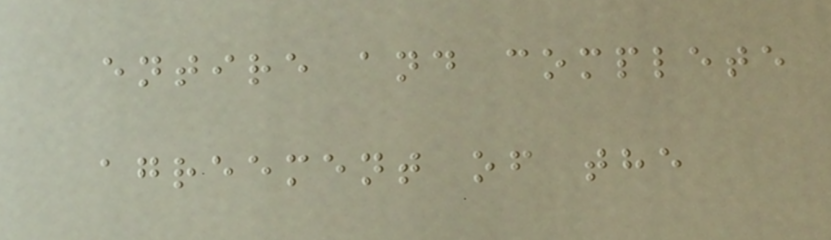entire and complete
agreement of the
